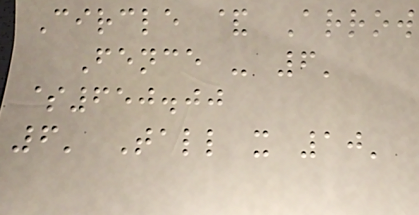Circle & Arrow
Fence - 6'
$650.00
6' Tall x 10'
